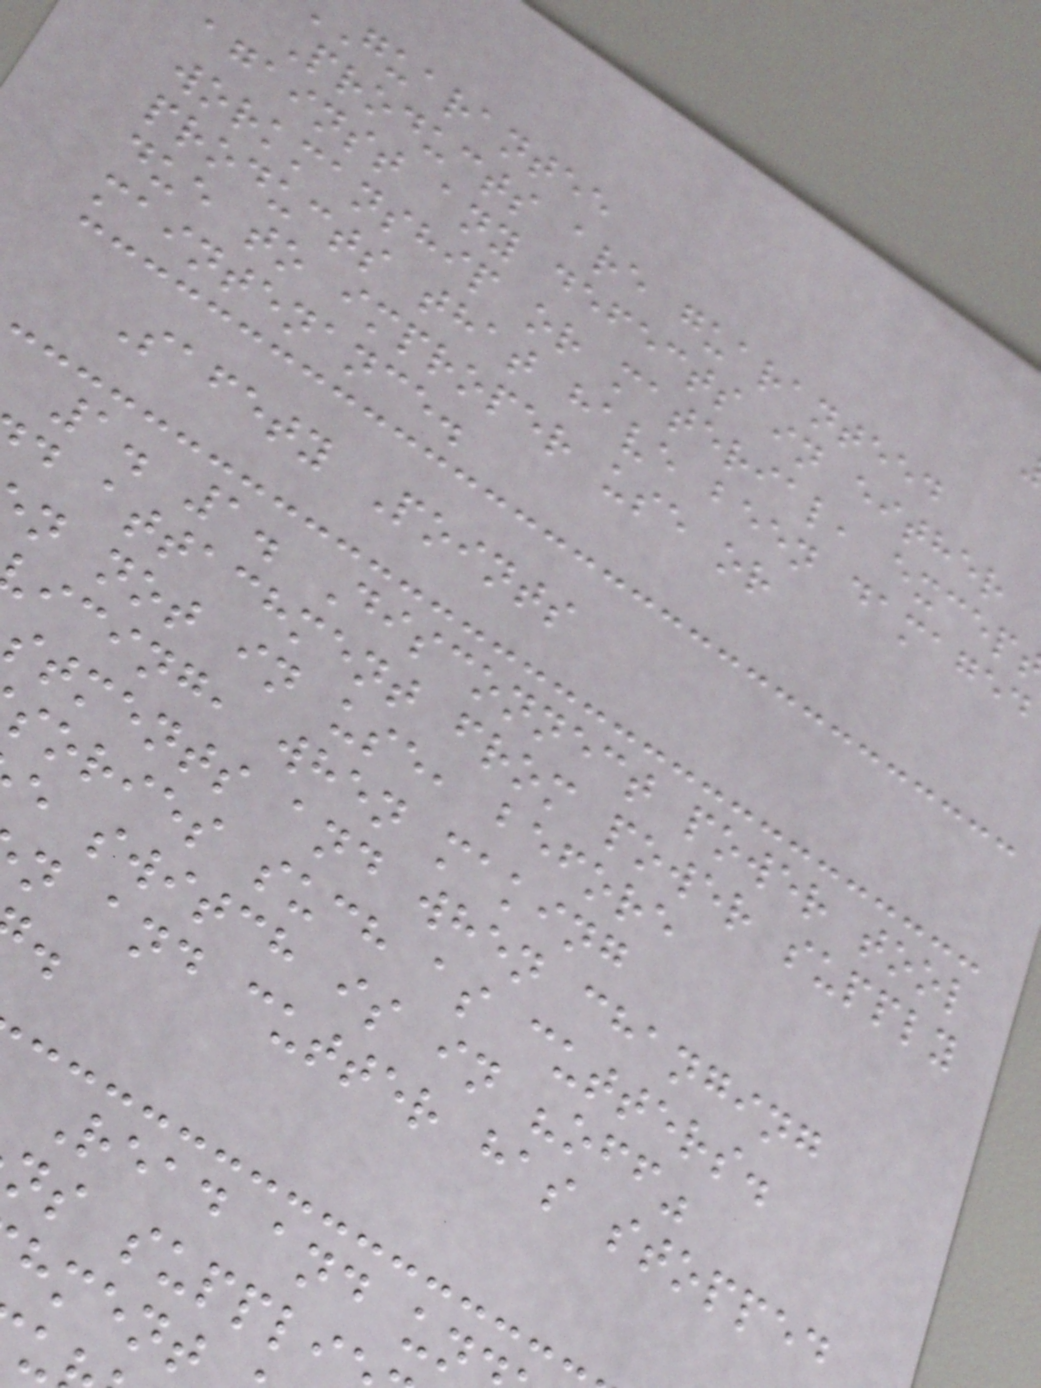guarantee
Products are guaranteed
against any defects in either
workmanship or material, excep
products that have been damaged
due to improper use or
maintenance.
Safety Points
1. 1. Disconnect power tool
d attachment from power supply
n not in use, before
icing, when making
stments and when changing
sories such as cutters.
e switch is in "off"
n and cutter has stopped
Read and un
ns suppli
